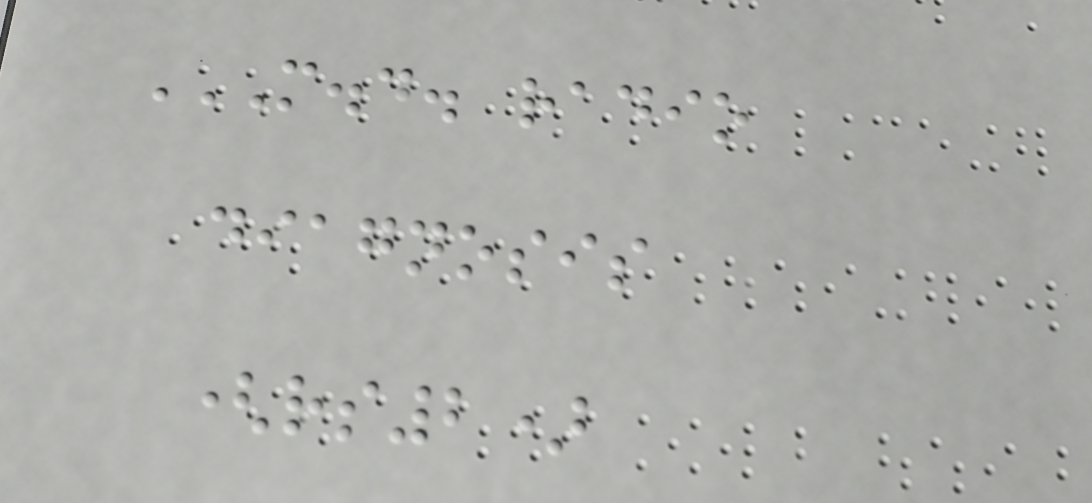M.D. RADIO
DIAGNOSIS
(RS2)
